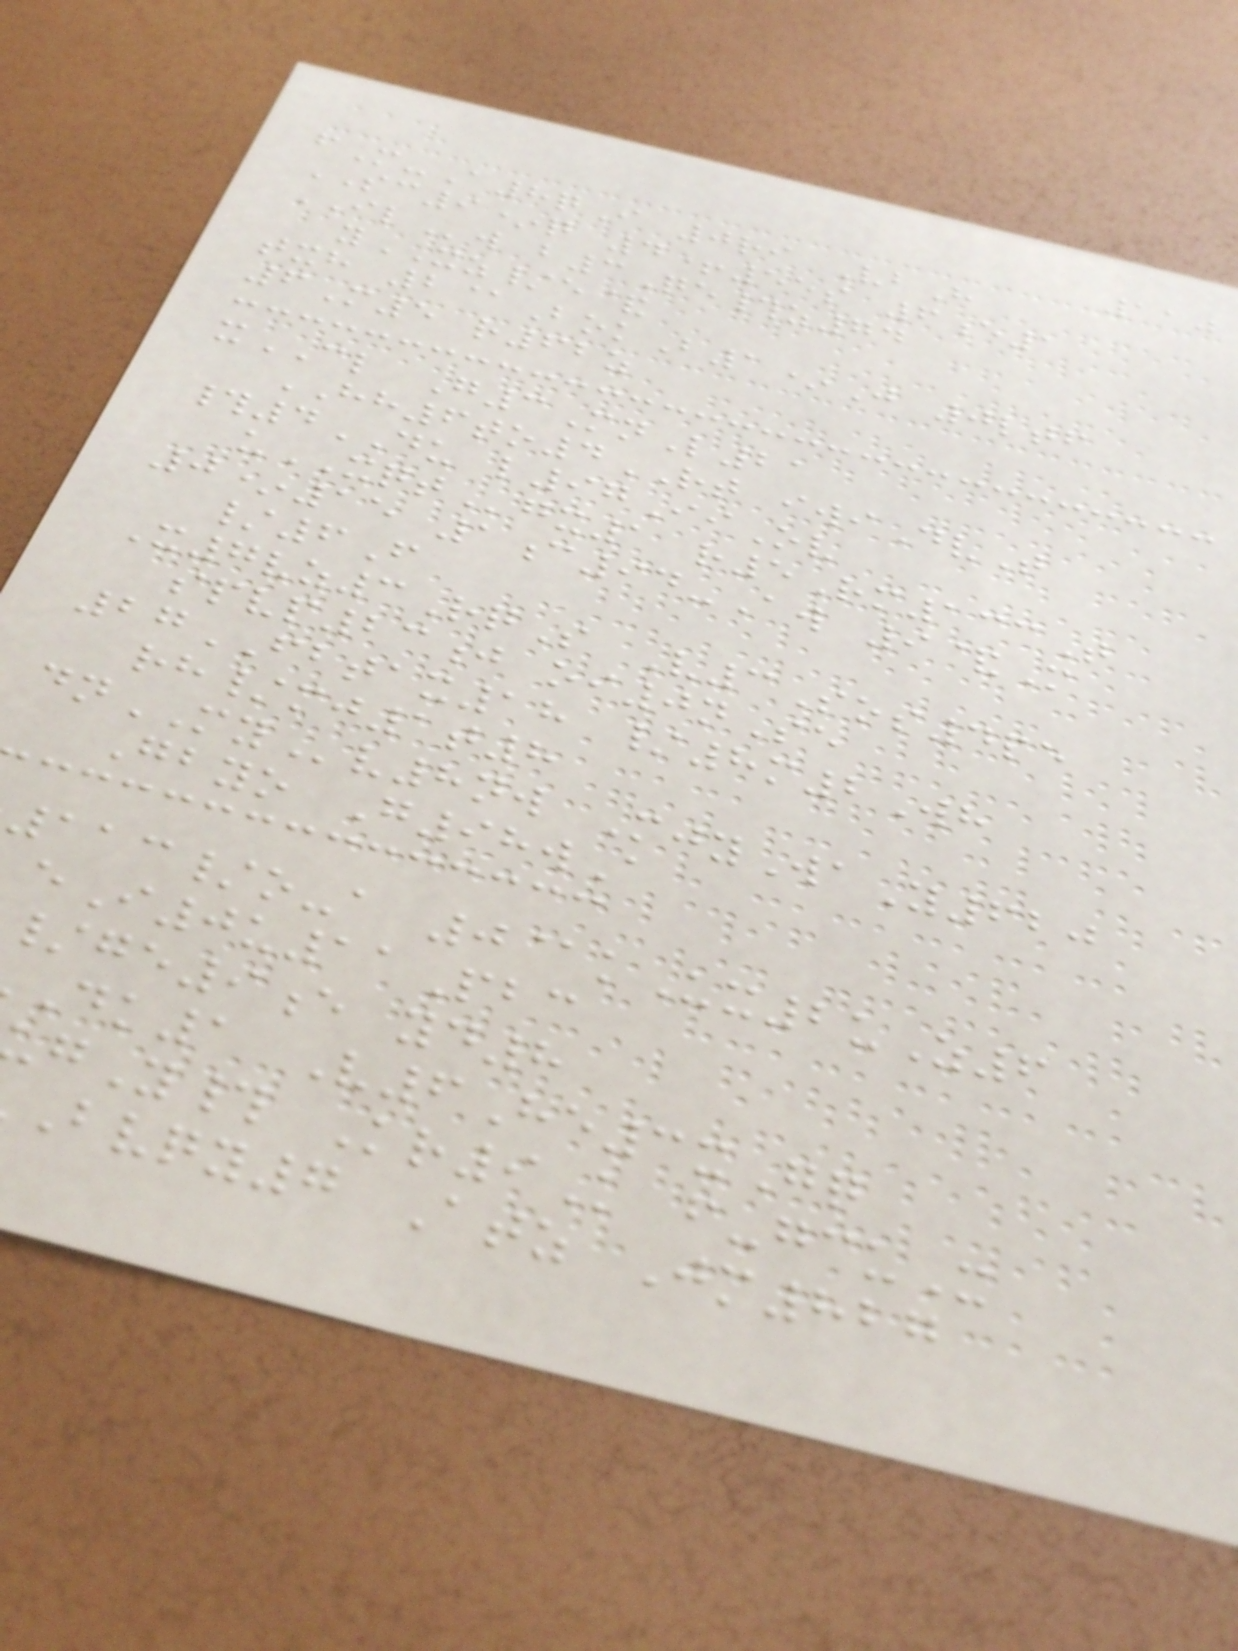110
fM-A8qI 0ri VbH
SC9*q 4+55s 6e1
ILw b3Qe#z74
yXZ/e&
txh 2@BokB1*J 0ltf
6M5 r62z
xCL G3MnL21
HH6to4RT iwiDvT
#4DU l97IiOv
uXQTgx1 r5Rm133T
0*15 1c94-Aw 9&M
/6F
X7vz3RqS V3Sos4pe
spvp23j oi0nSe
27FBTAX18 /8m2Wh
rh/mj1t8
dnMYv8nw MjyWaY620
Gbyo G98wA
113/o-a 0@kUx2uZ6
eI0u11Pbc
/ge9e yd8
dk1 V6He3xGq
gY# Kr9K f-gcuX
bvqy7 Atz Jm827
